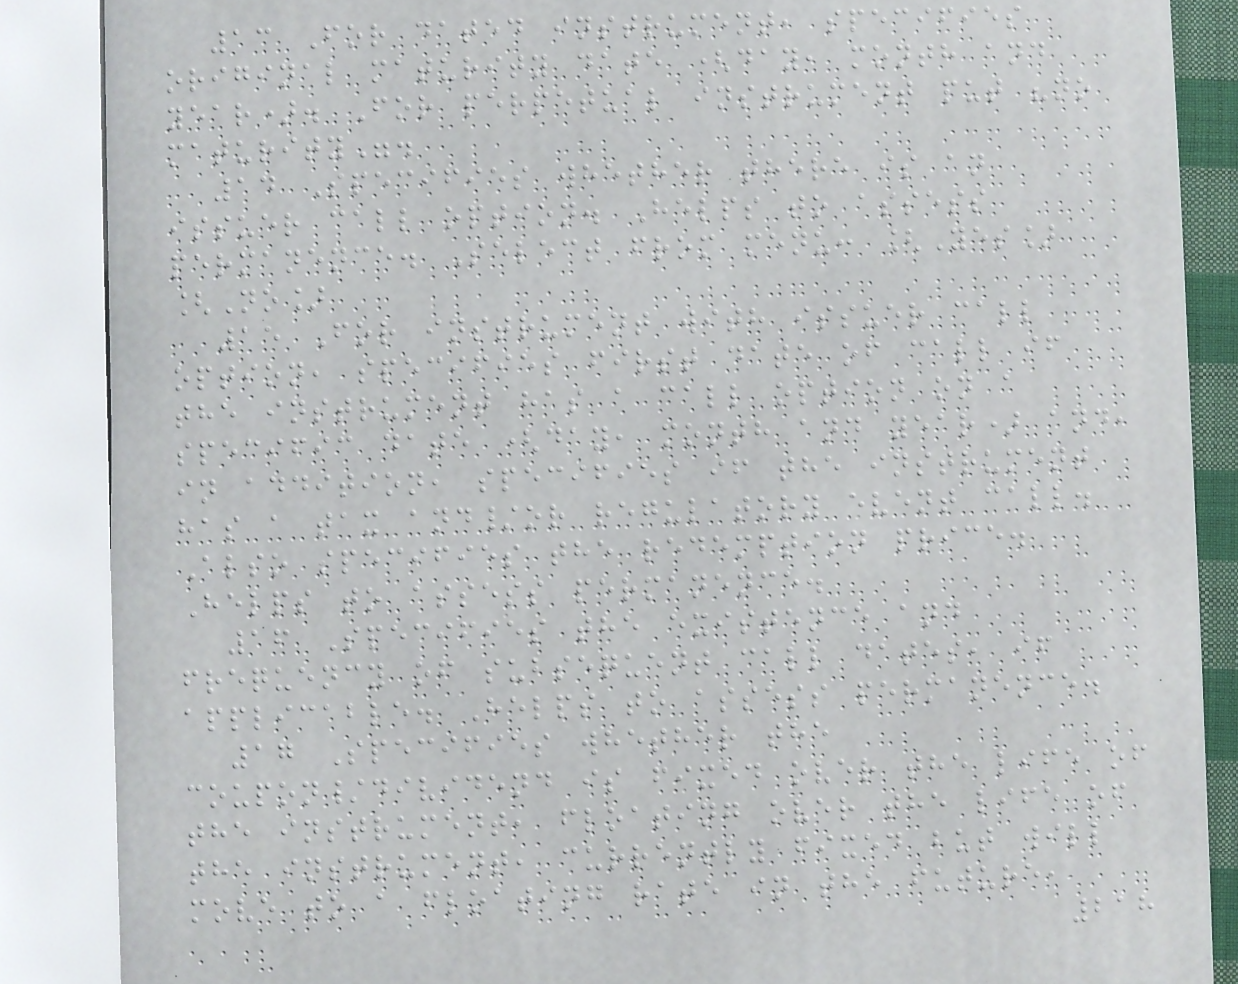13 For dated instrument, specifies
original maturity date (day, month and
year). For perpetual instrument put "no
maturity".
14 Specifies whether there is an
issuer call option. Helps to assess
permanence. Select from menu: [Yes]
[No]
15 For instrument with issuer call
option, specifies first date of call if
the instrument has a call option on a
specific date (day, month and year) and,
in addition, specifies if the instrument
has a tax and/or regulatory event call.
Also specifies the redemption price.
Helps to assess permanence.
16 Specifies the existence and
frequency of subsequent call dates, if
applicable. Helps to assess permanence.
17 Specifies whether the
coupon/dividend is fixed over the life of
the instrument, floating over the life of
the instrument, currently fixed but will
move to a floating rate in the future,
218
